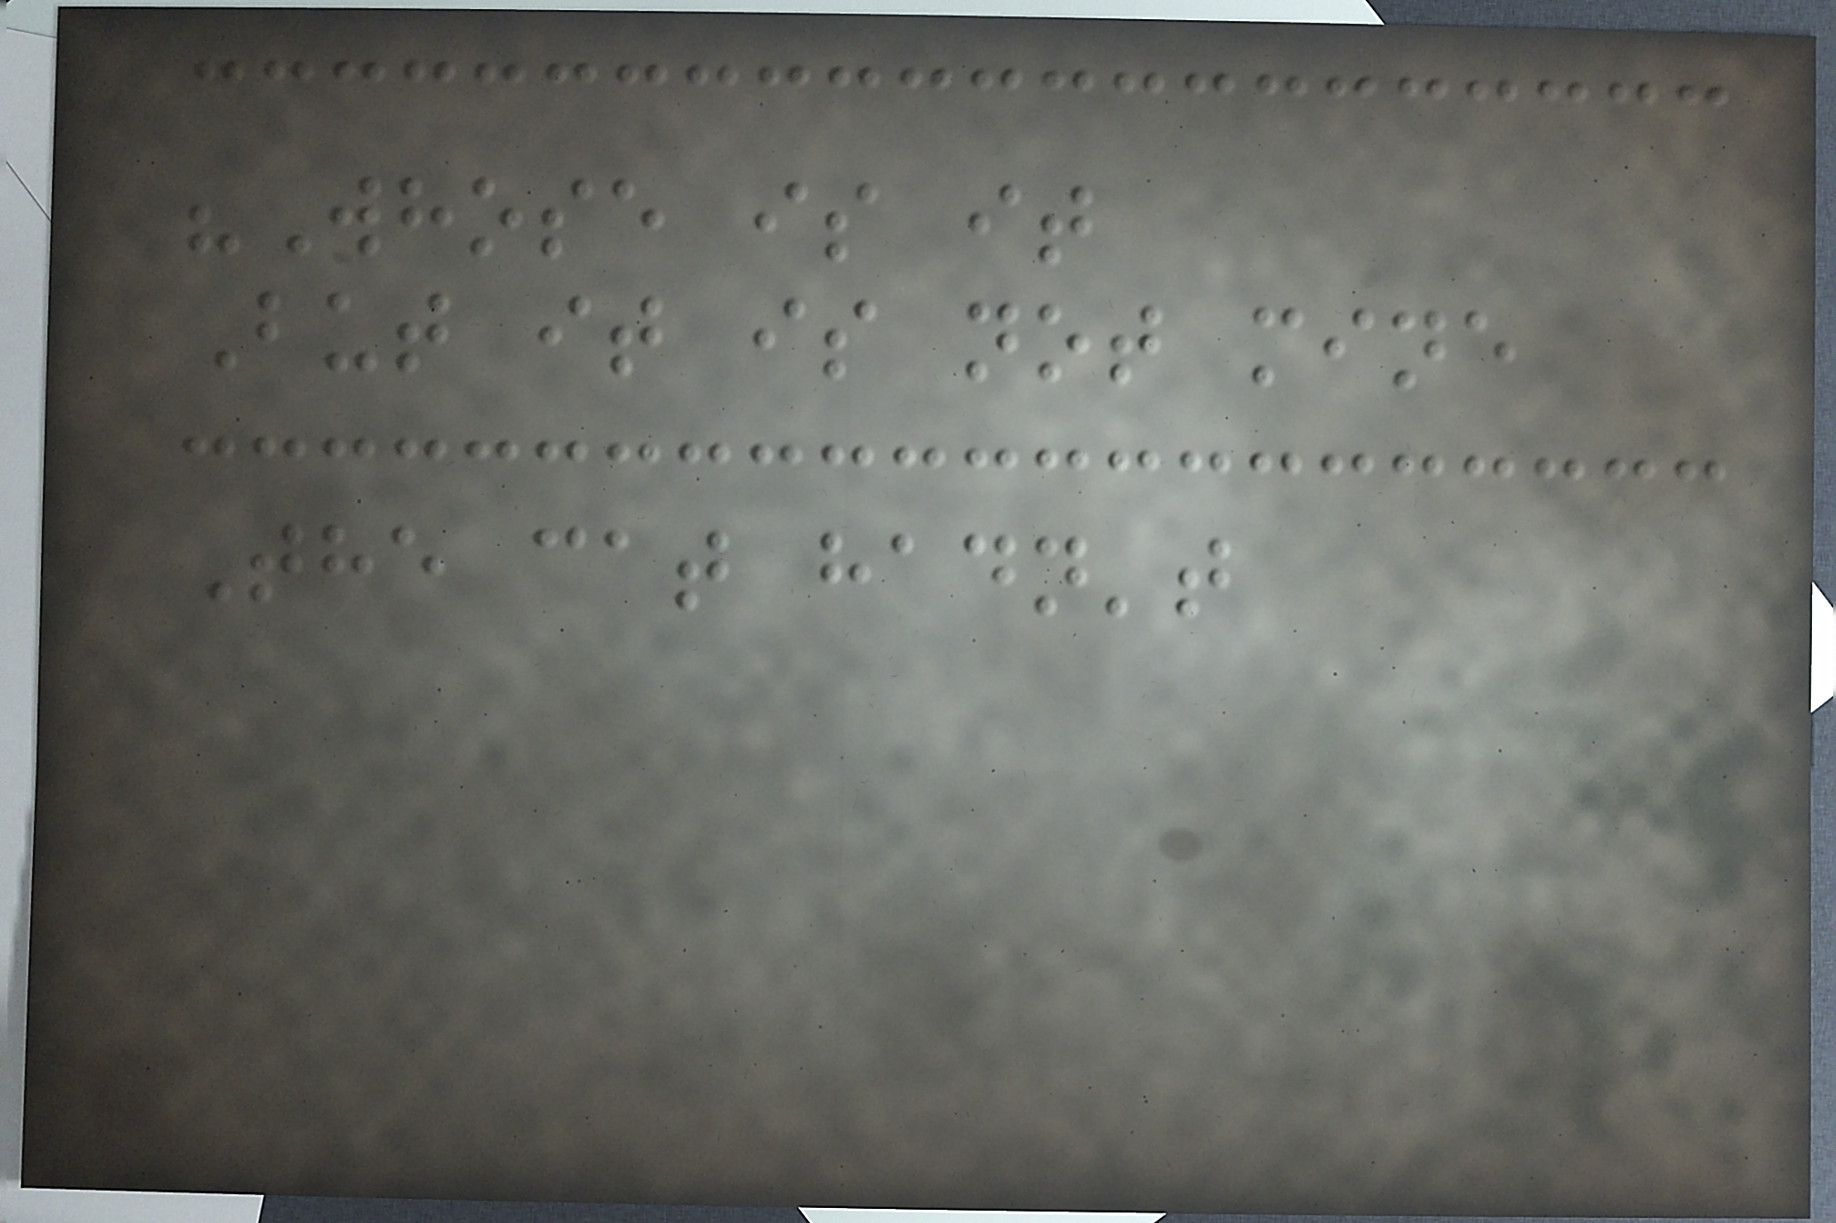"Whose is it
But it is not mine
The cat hadn't
